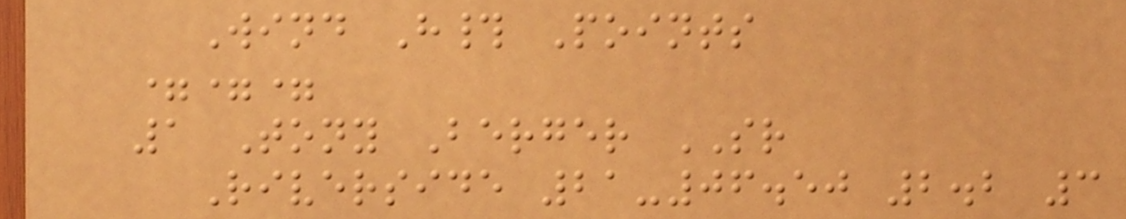Wind H# Points
===
1 Tony Berger SR
Riverside 21-06.50 2.2 3
